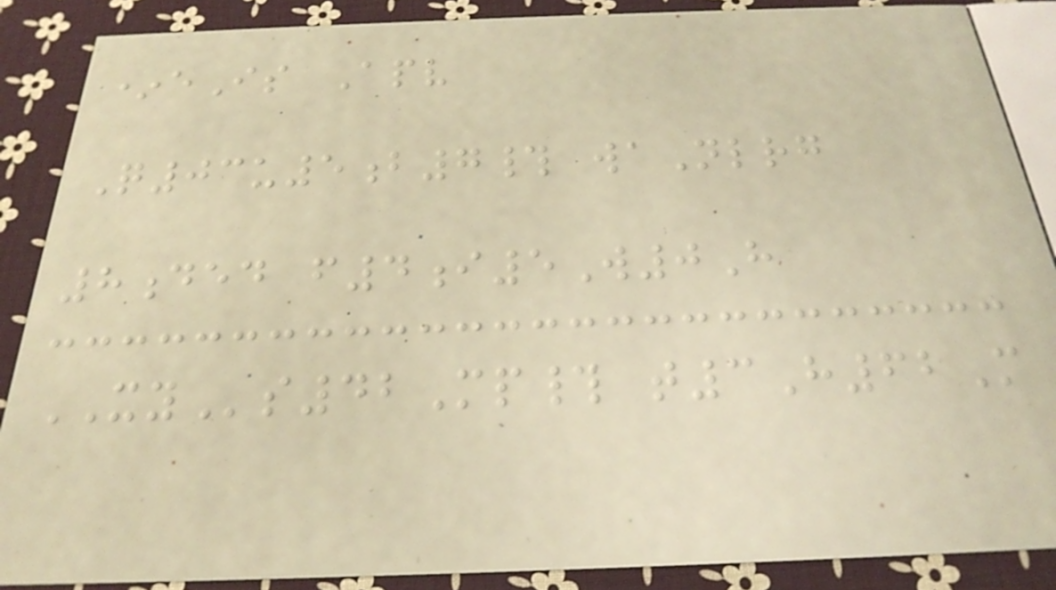*eIs Apv
Q03u5b7# waNlrg
8ded f4i5W0H
XYs42Mp# t3H62M
